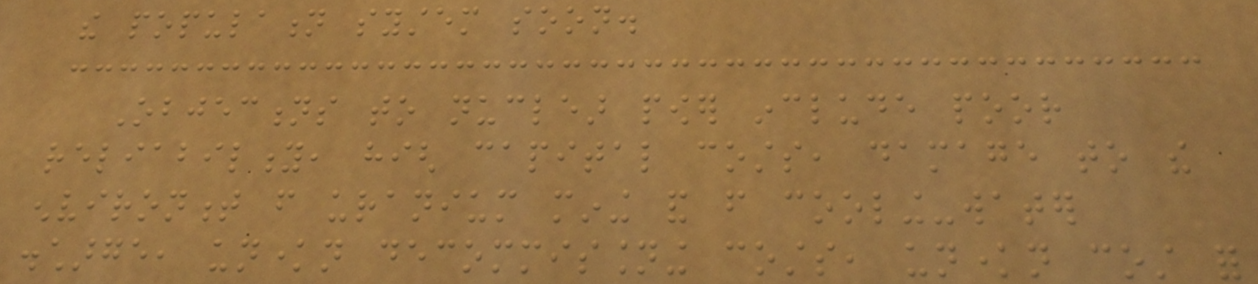the population system soon.
Objections to nuclear power include poor
reliability, high capital costs, damage to the
environment from uranium mining and from cooling-water
discharge, unknown decommissioning costs, unknown cost for
